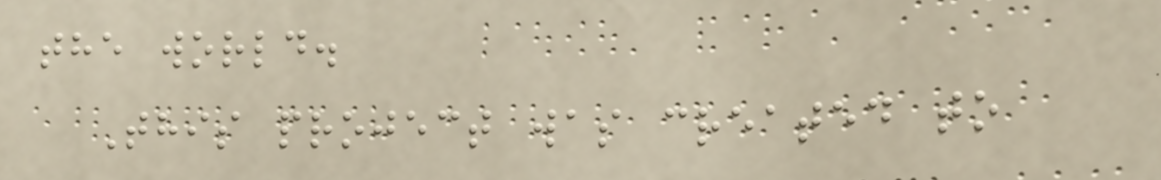the world.
This project was created to
